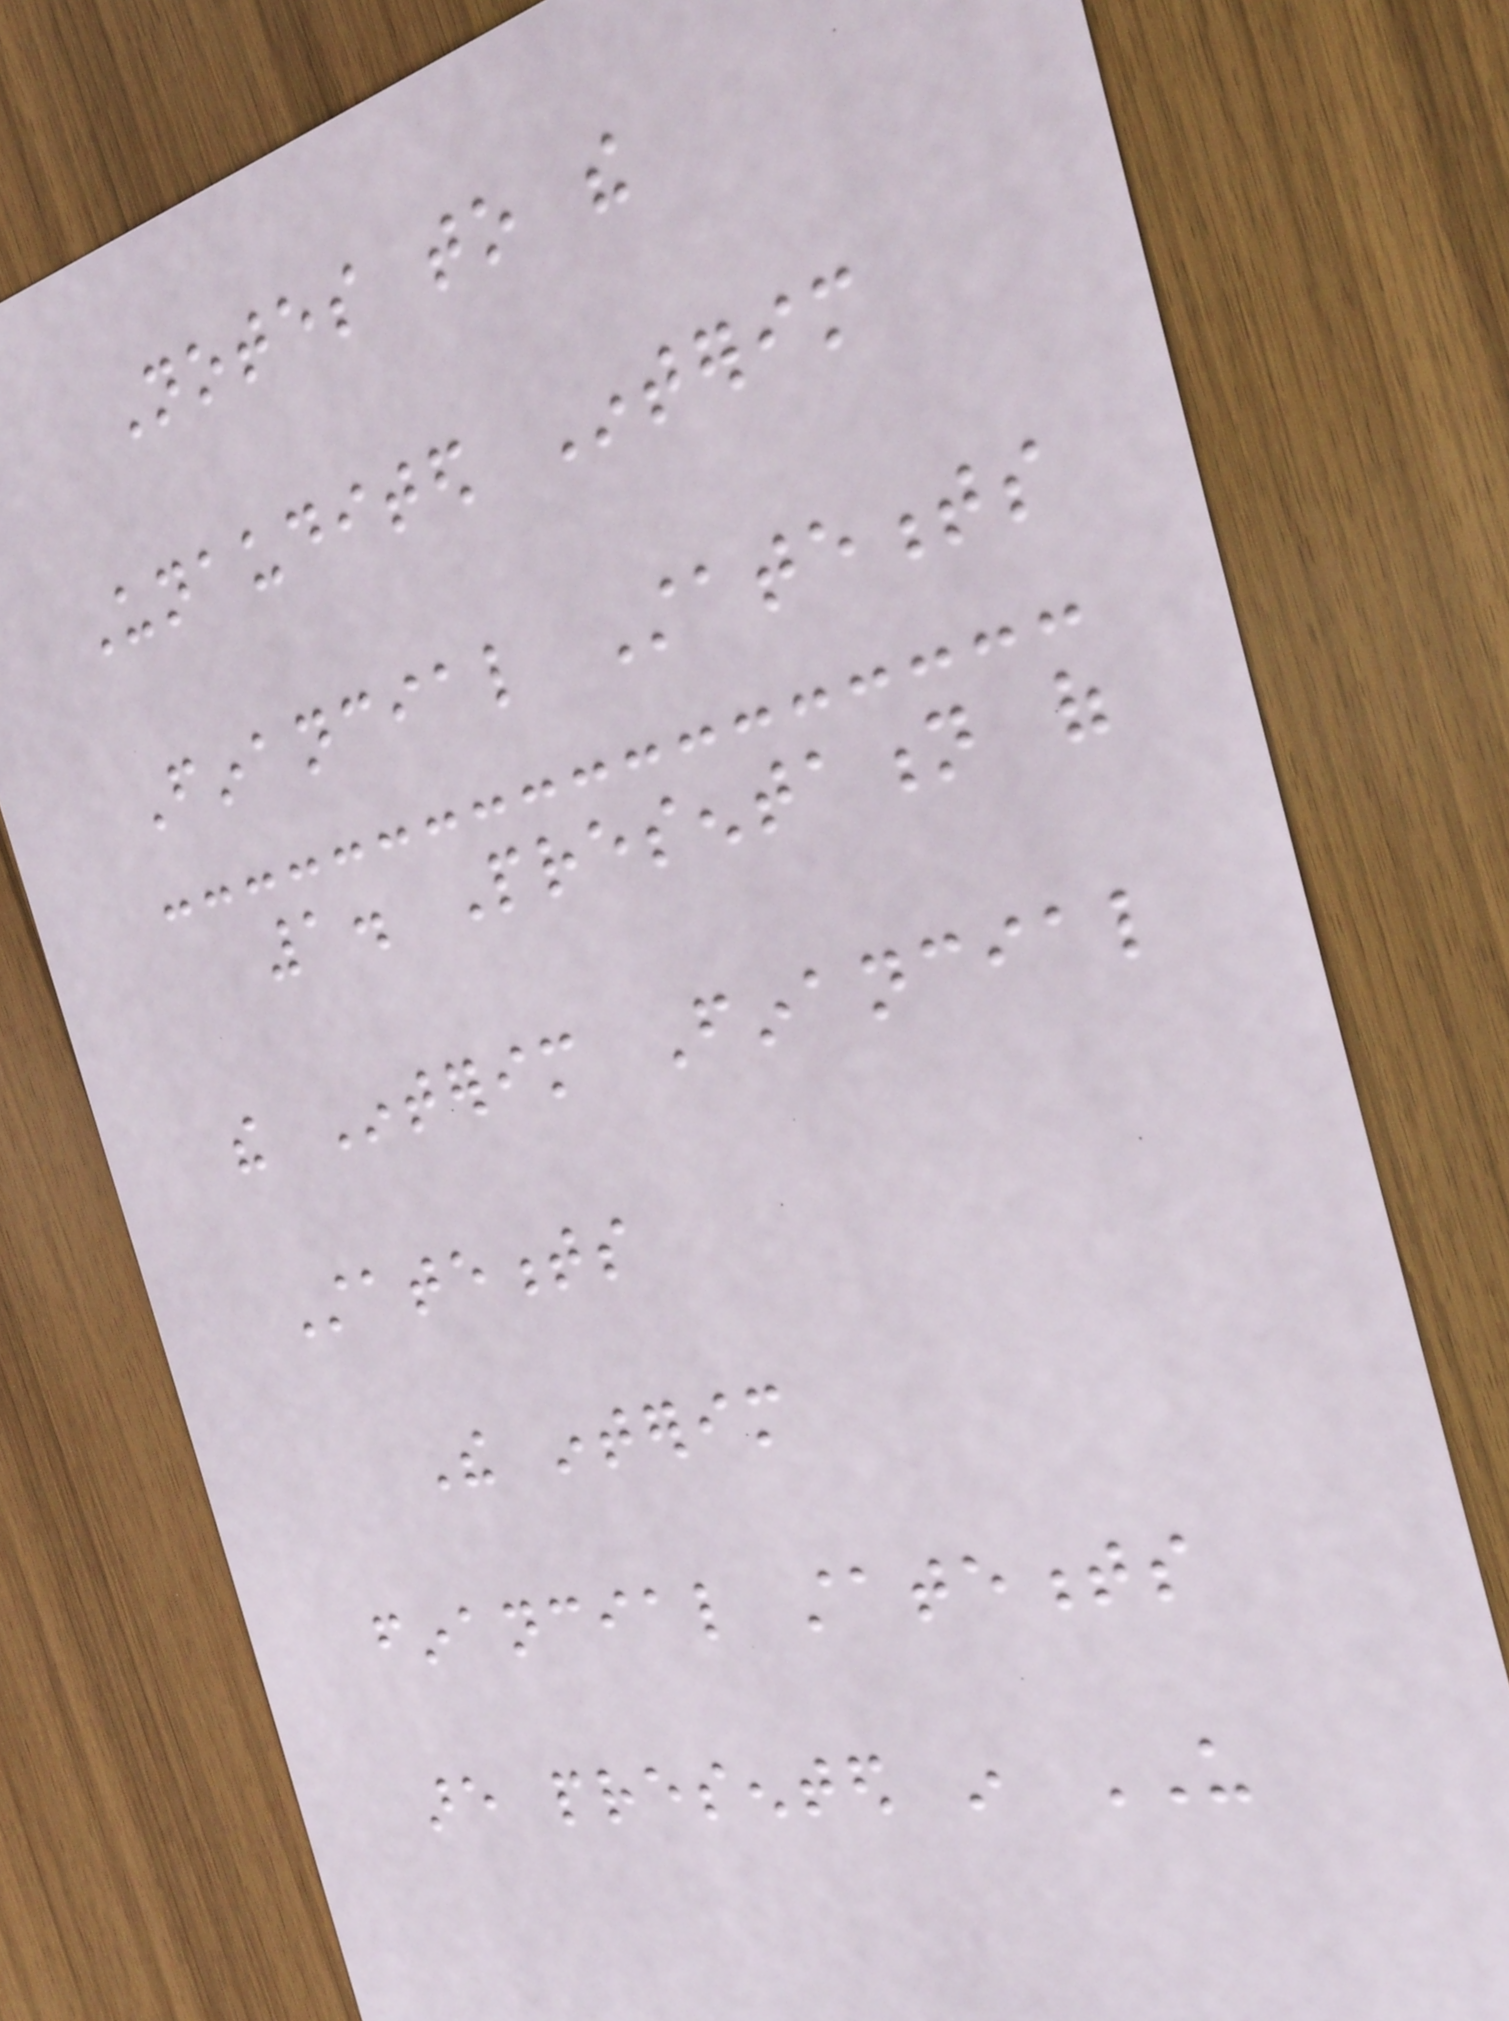Notes to the
Unaudited Interim
Financial Statements
1. Presentation of
the Interim Financial
Statements
The interim
financial statements
are presented in US
